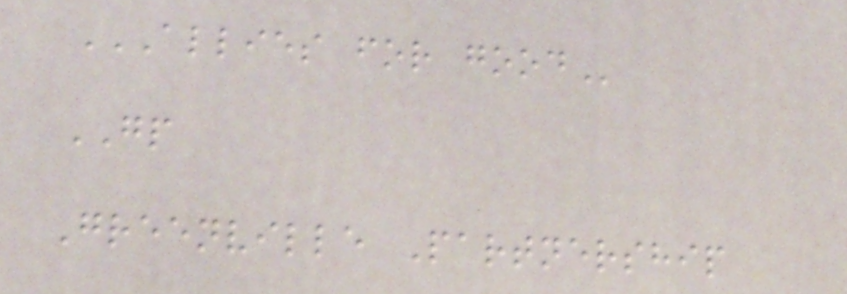ALLIES FOR GOOD
GP
Greenville Partnership
